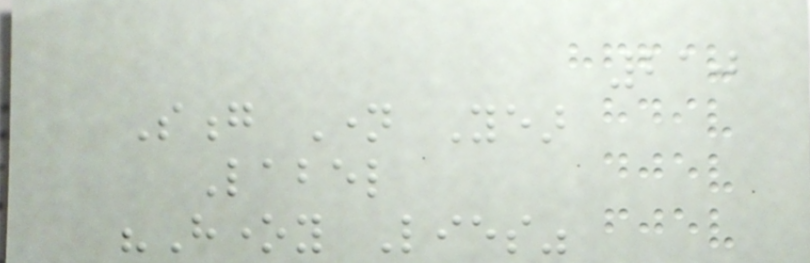210
Song Name Year
Label
"Honey Lies"
